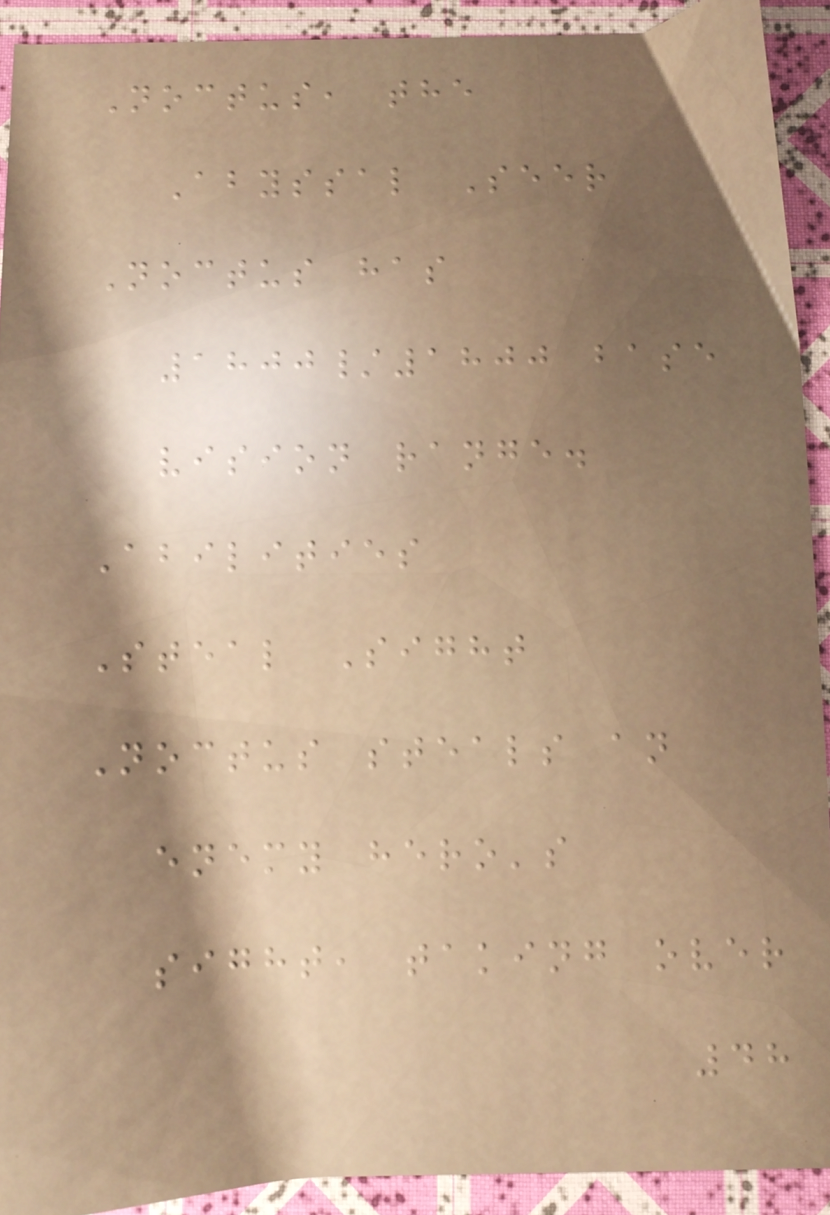Noctus, the
Abyssal Seer
Noctus has
1800/1800 base
vision range.
Abilities
Steal Sight
Noctus steals an
enemy hero's
sight, taking over
48
